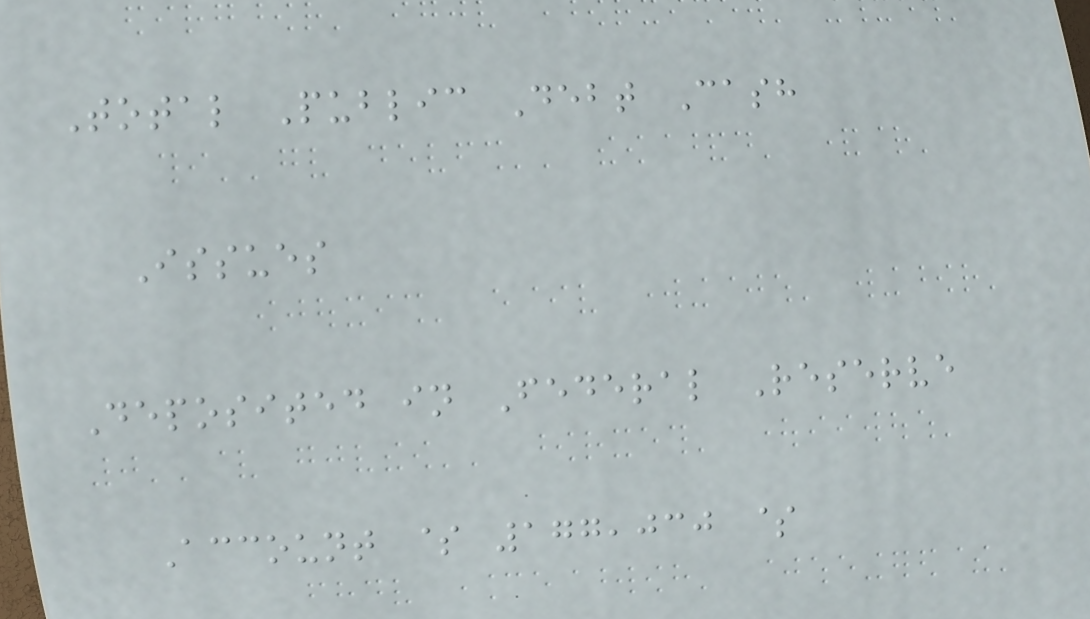Total Public Debt Cash
Issues
Deposited in Federal Reserve
Account $ 177,030 $
